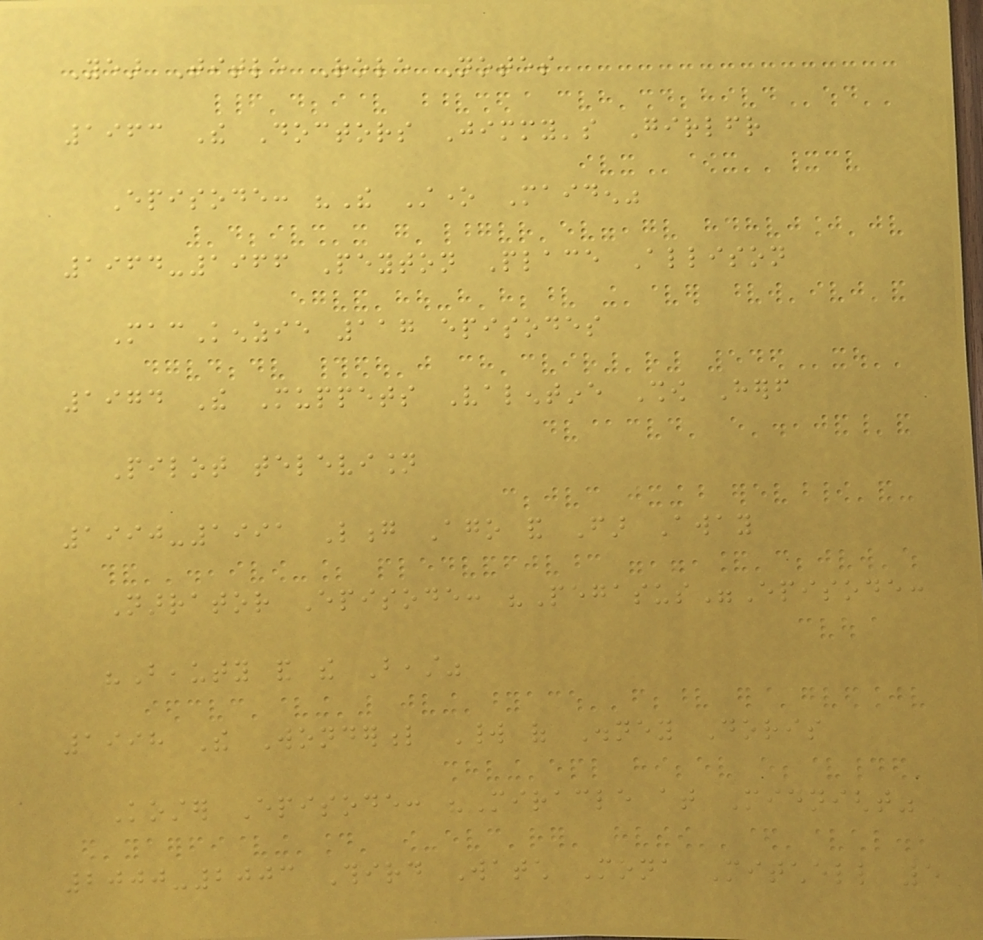Year Title Role Notes
1963 The Doctors Jimmy's Girlfriend
Episode: "The Stone Maiden"
1964-1966 Peyton Place Allison
MacKenzie 117 episodes
1974 The Muppets Valentine Show Herself
Pilot television
1990-1991 Long Ago and Far Away
Narrator Episode: "Pegasus"Episode:
"Beauty and the Beast"
1998 The Wonderful World of Disney Doris
Koster Episode: "Miracle at Midnight"
2000-2003 Third Watch Mona Mitchell 5
